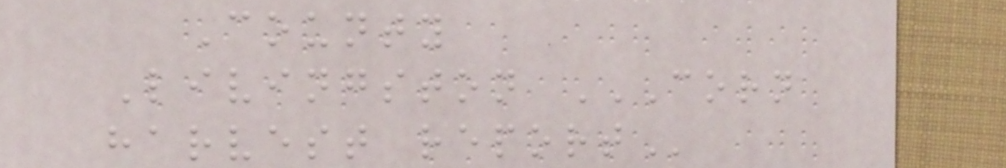County
Livingston CORN
HARVEST REPORT
